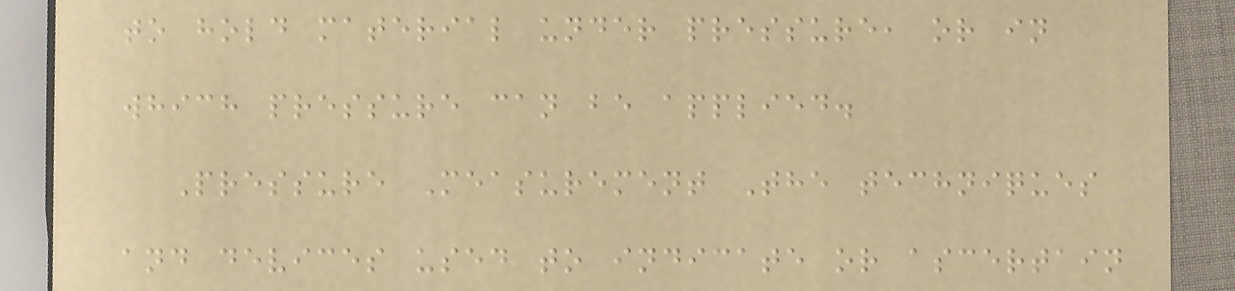to hold material under pressure, or in
which pressure can be applied.
Pressure Measurement The techniques
and devices used to indicate or ascertain
